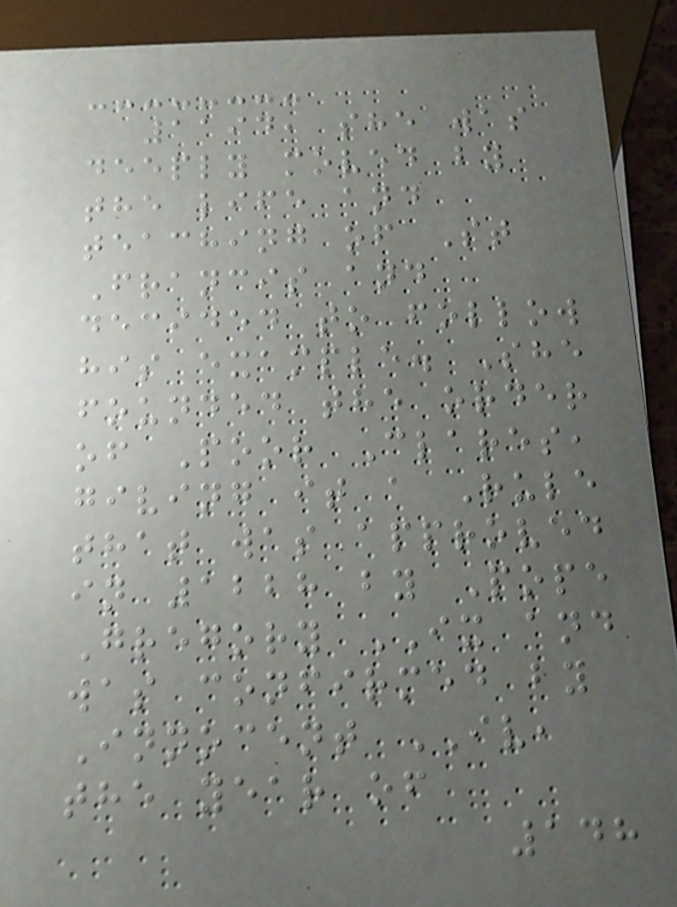1194, she was
deeply moved by
the life and
teaching of St
Francis and
decided to follow
his example. She
founded the order
of Poor Clares,
giving it a Rule
that was approved
in 1228 by Pope
Gregory IX and
was confirmed by
Innocent IV,
the year of
148
